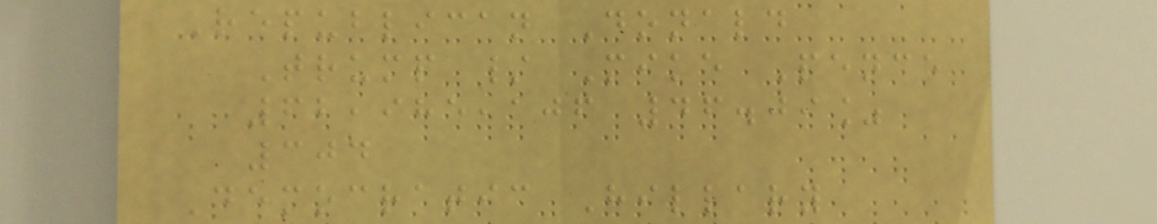Republican Donald
Trump / Mike Pence
62,985,106 46.09%
304
Democratic Hillary
